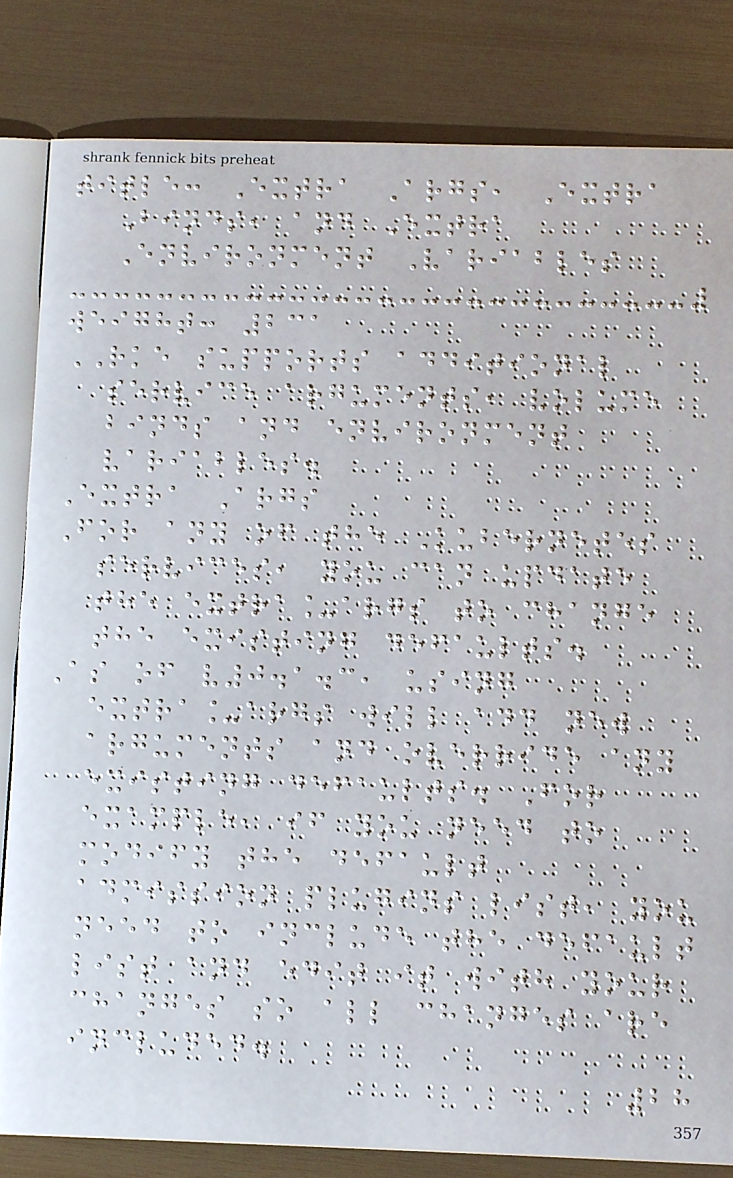title: Extra Args, Extra
Binds, and Extra
Environment Variables
weight: 231
RKE supports additional
service arguments, volume
binds and environment
variables.
Extra Args
For any of the Kubernetes
services, you can update
the extra_args to change
the existing defaults.
As of v0.1.3, using
extra_args will add new
arguments and override any
existing defaults. For
example, if you need to
modify the default
admission plugins list, you
need to include the default
list and edit it with your
changes so all changes are
included.
28
